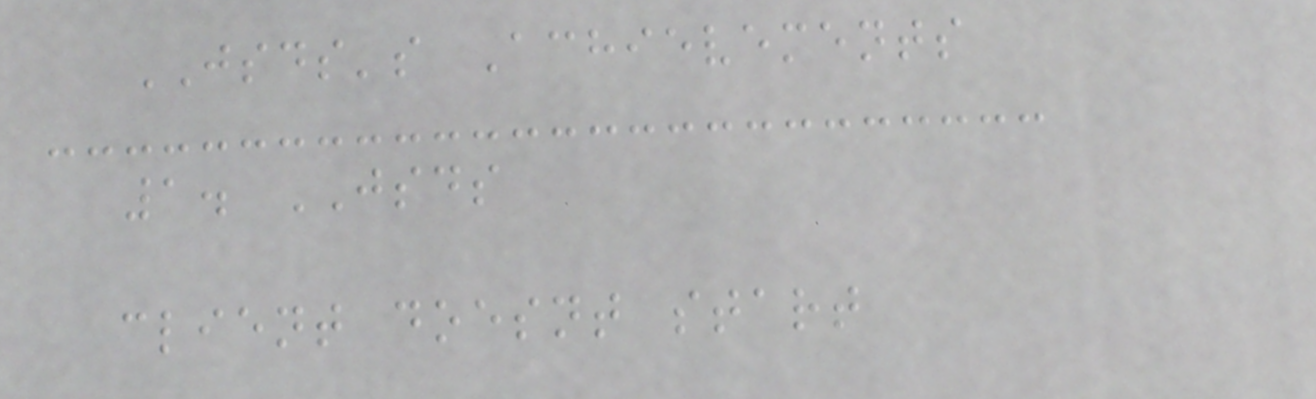JSDS's Achievements
1. JSDS
client doesnt start
